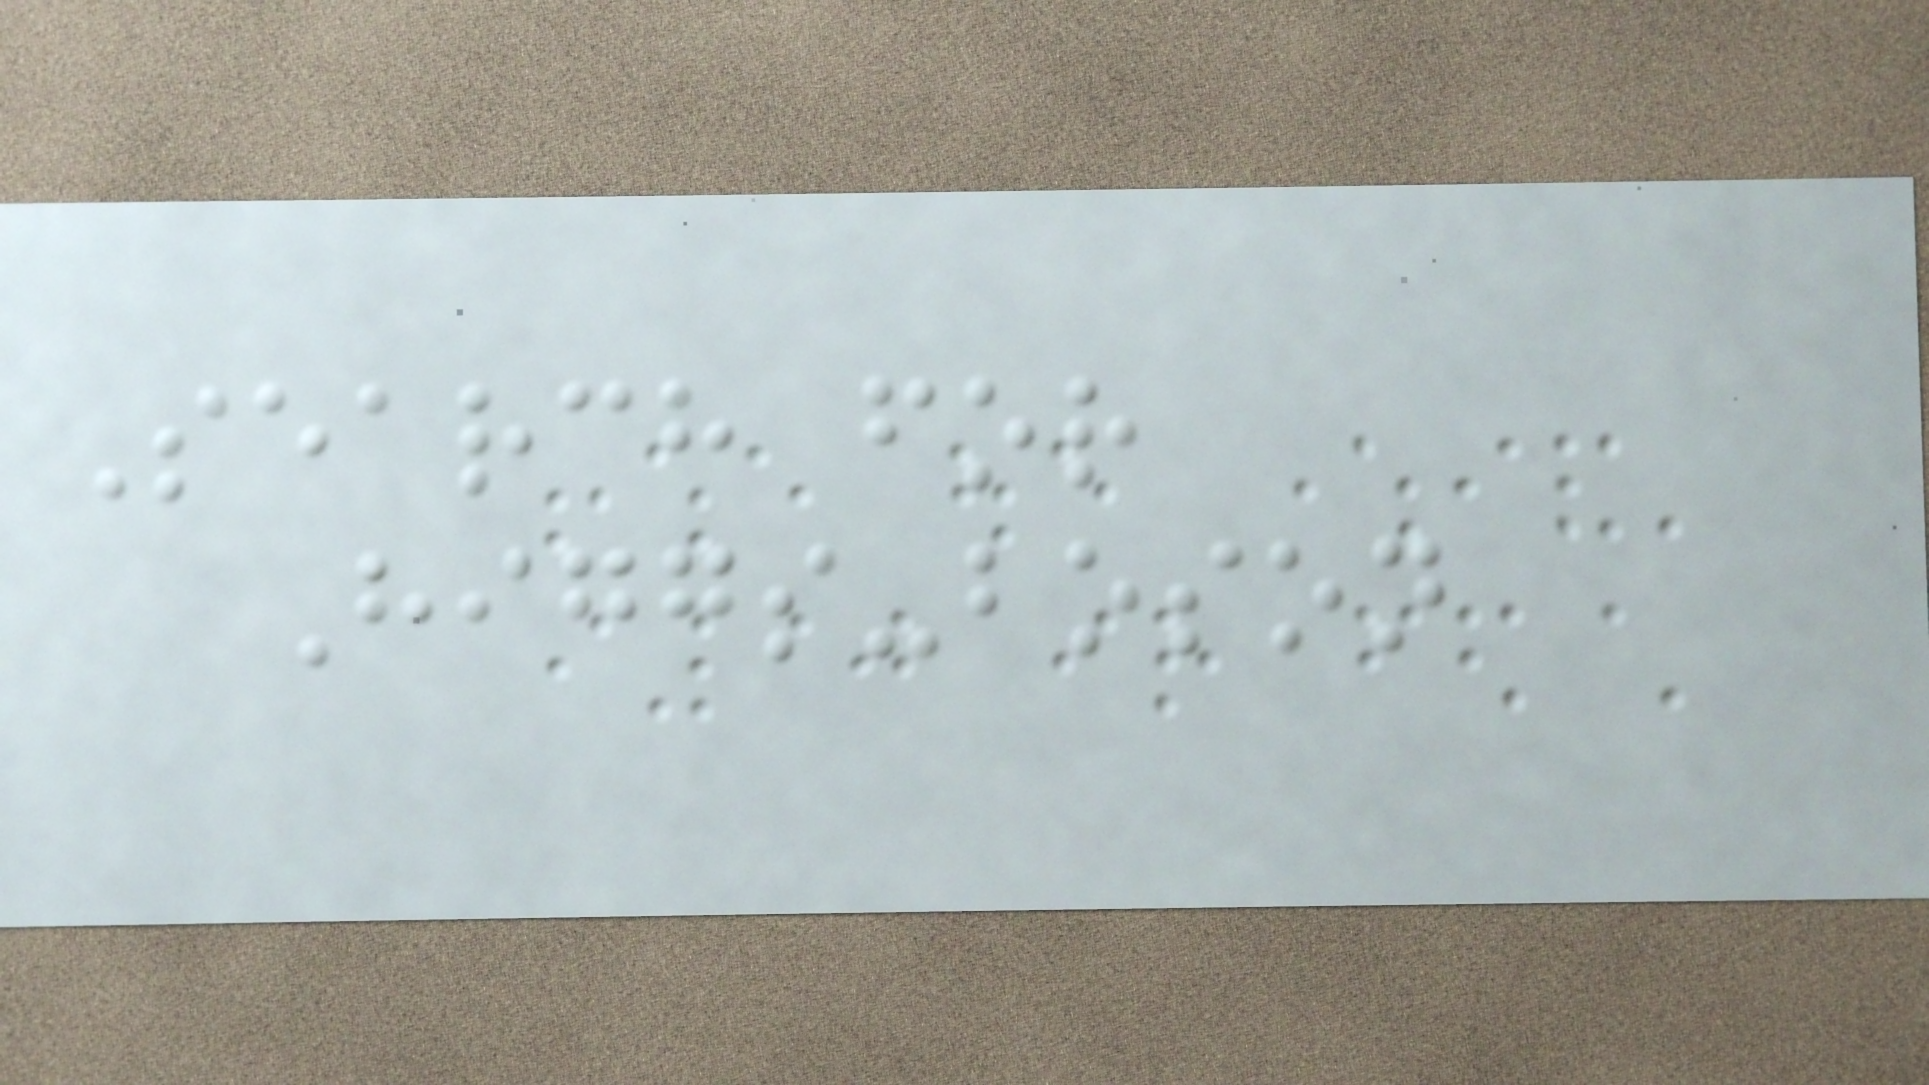Search for
Higgs-boson
